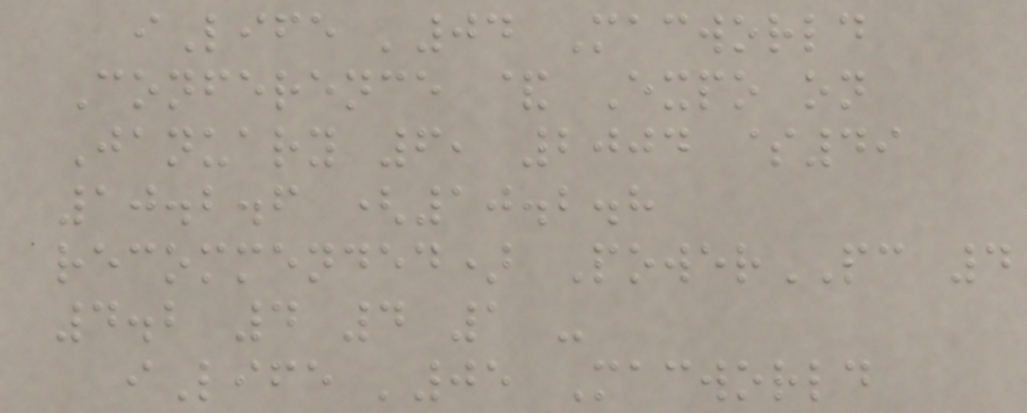iLife '04 Macworld
Conference & Expo on
January 6, 2004 $49
10.2.6 (10.2.8
recommended) PowerPC 4
4.2 4 4 1 -
iLife '05 Macworld
